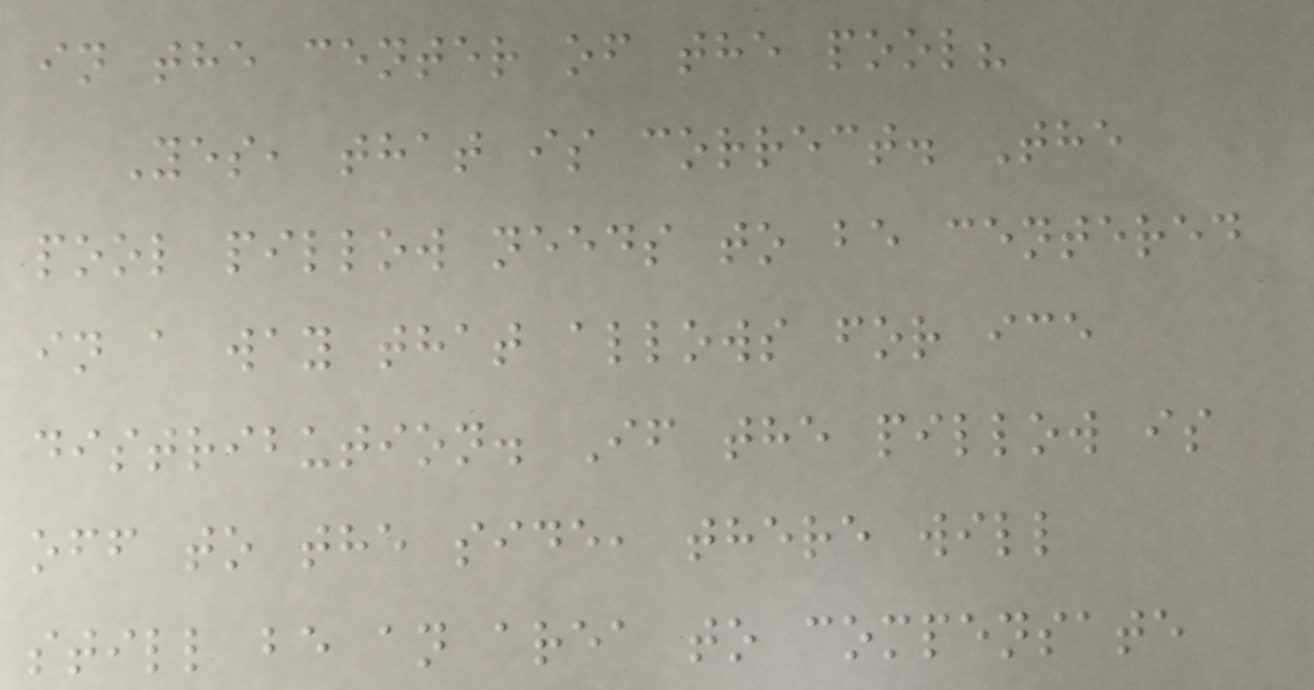in the center of the pool?
Yes, that is correct. The
pool pillow needs to be centered
in a way that allows for ice
distribution. If the pillow is
off to the side, there will
still be an area to compensate
